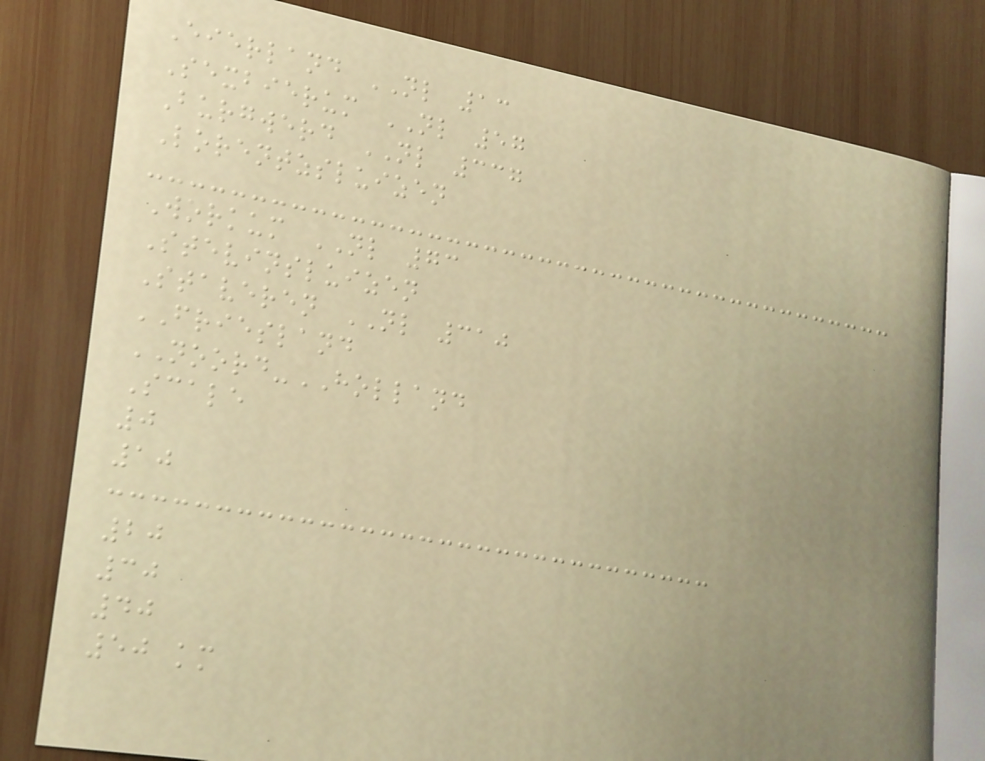Eierland NL 13
Sexbierum NL 57
Burgwerd NL 337
Lorentzsluizen
Workum NL 73
Stevinsluizen
Staveren NL 310
FRIESLAND
NOORD-HOLLAND
Scale
0
10
20
30
40
50 km
